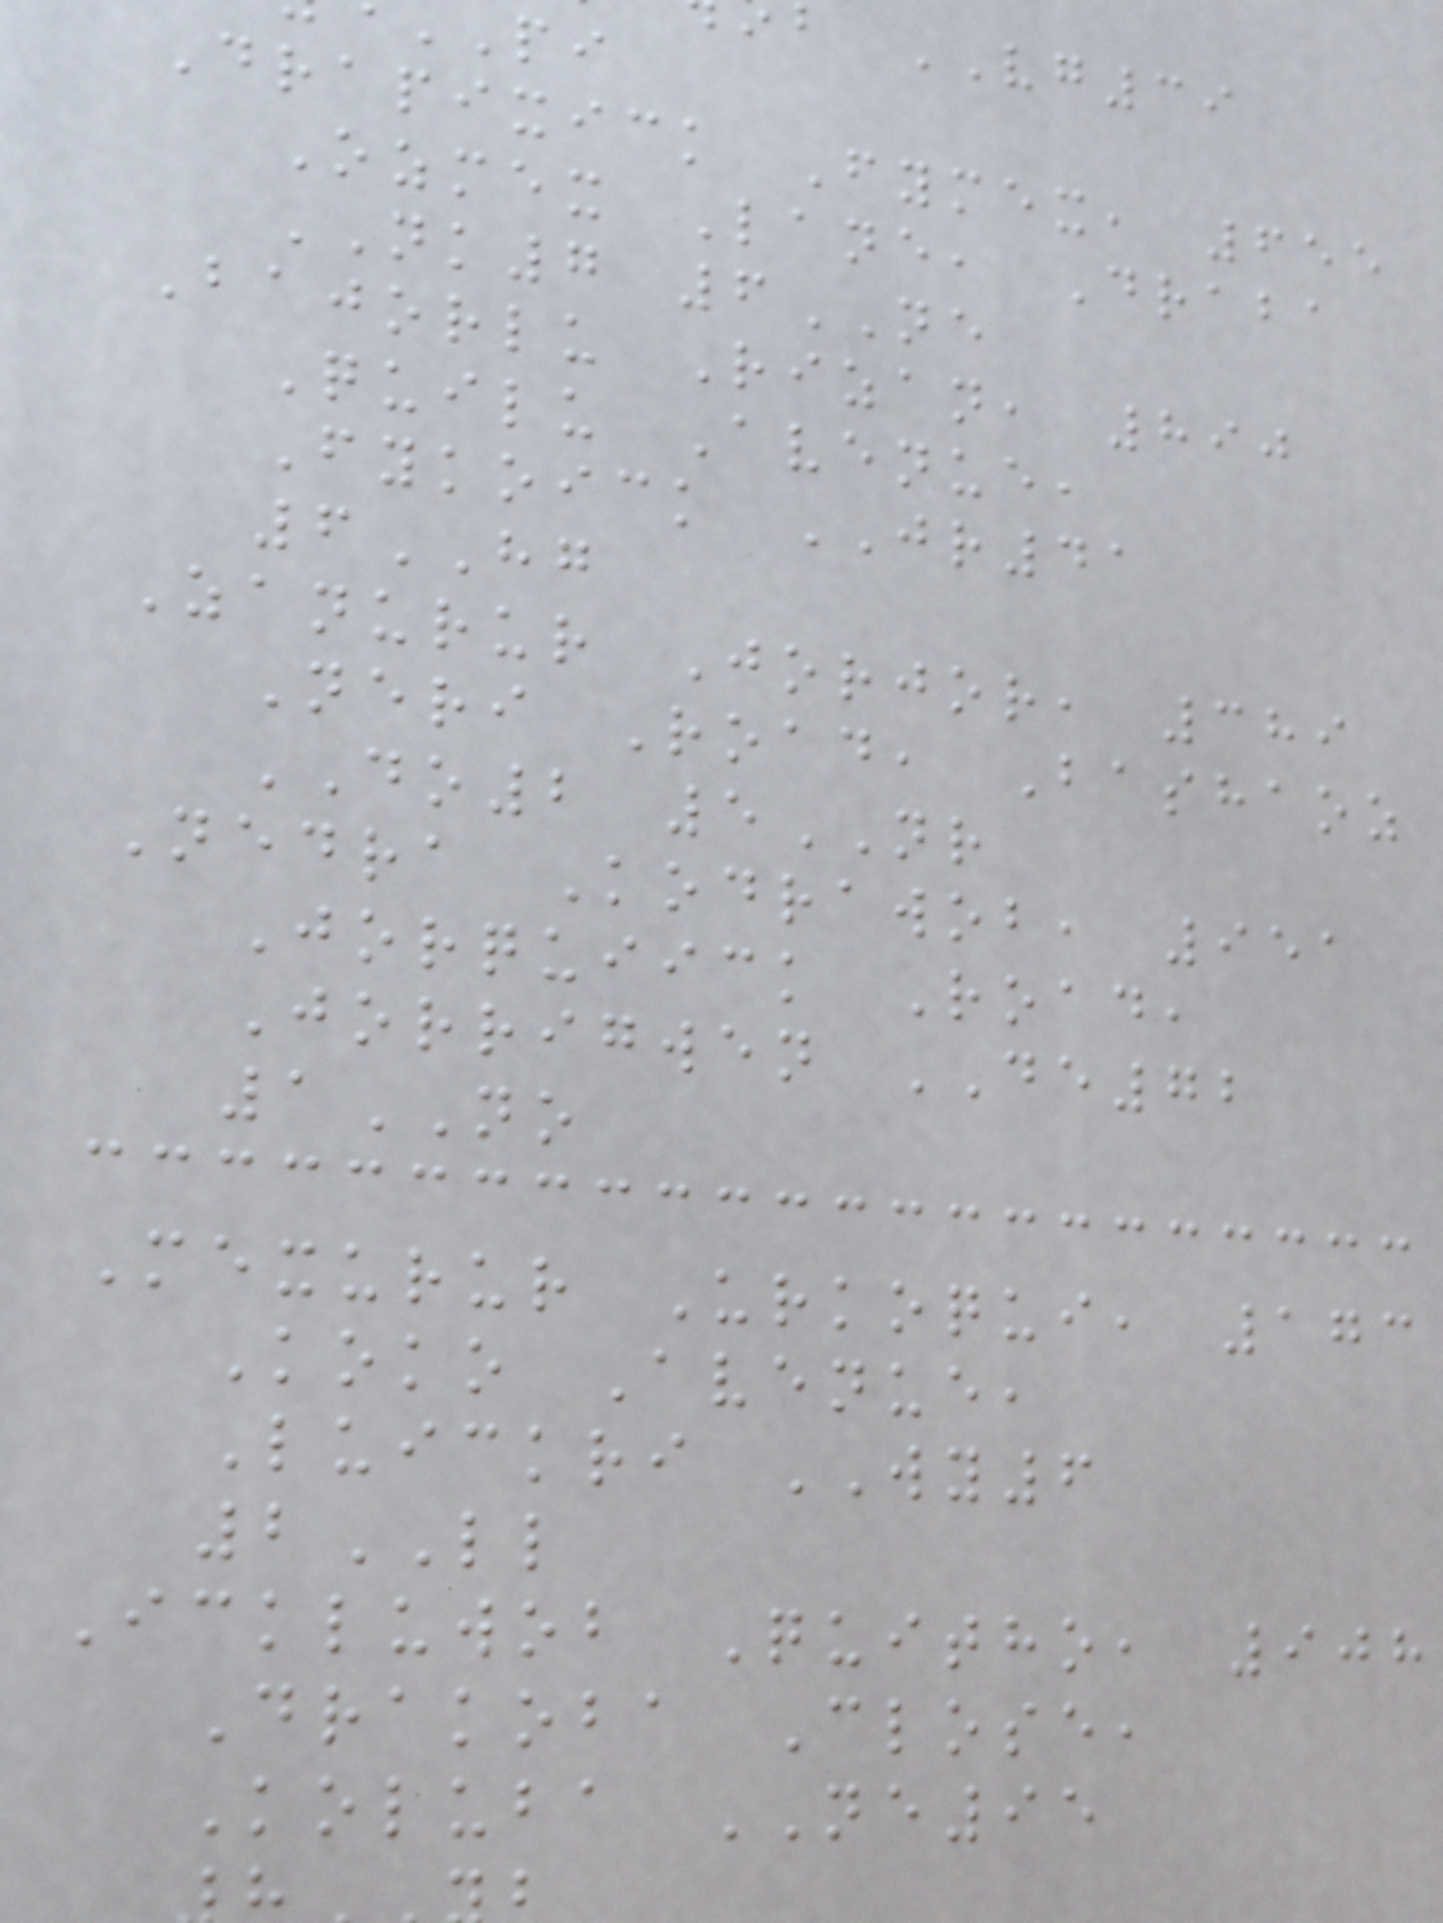VG39
Drapixick Fymex, 655
Ozmex Lane, Draba
NK7 6NE
Bajorlu Rizan, 890
Quilu Avenue,
Fykoick JR41
6HG
Zanurur Jorjor, 389
Neri Road, Bashaoz
DO2 5NR
Nedra Kodrawob, 951
Jorquiick Road,
Jorrigwen DE72
1NO
Mexurur Urkoqui, 173
Koko Avenue,
Luickri WY6
2LL
Ickluwob Quitho, 908
Drakoba Close,
Koluba NE95
